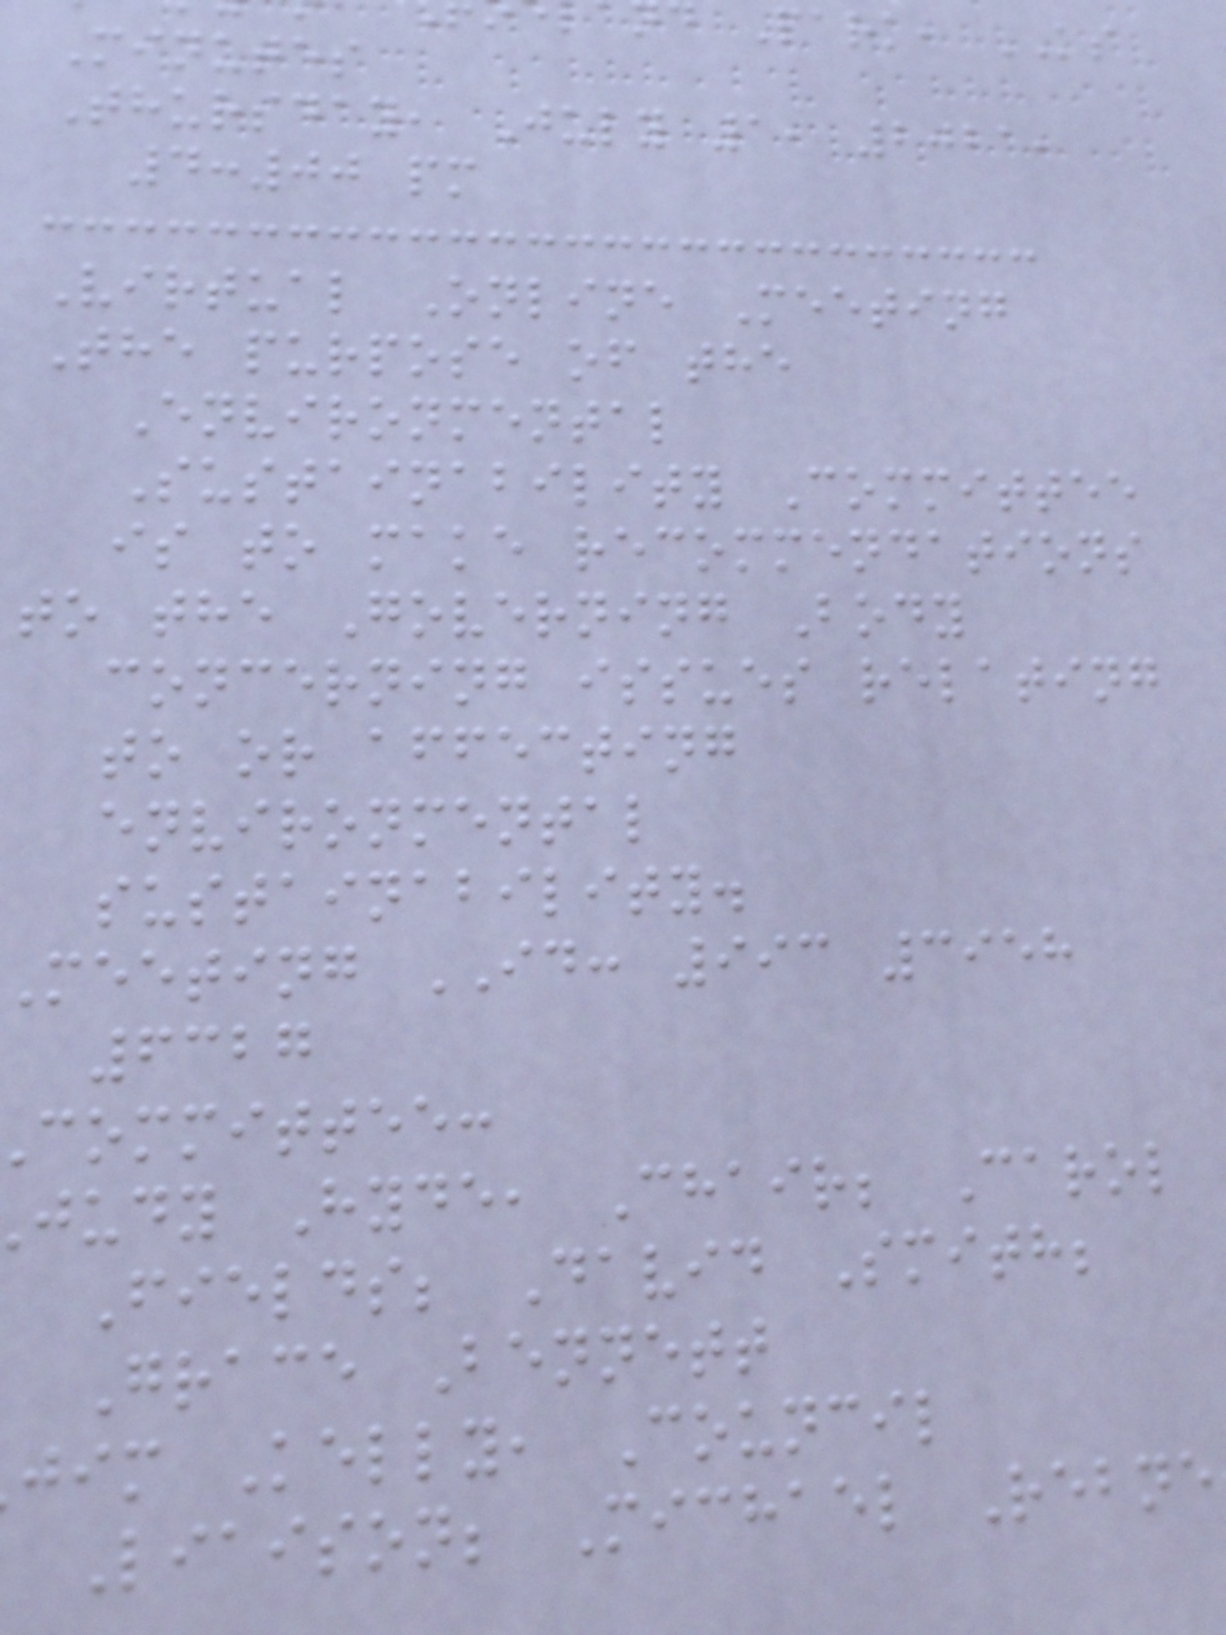d Park, KS
Minutes
Thursday, July 1, 2021,
4:00 pm
Virtual Online Meeting
The purpose of the
Environmental
Sustainability Committee
is to make recommendations
to the Governing Body
concerning issues relating
to or affecting
environmental
sustainability.
meeting ID: 993 3958
6327
committee:
judy Hyde, Chair; Carol
Fields; David Smith;
Grace Bennett
jim Kelly, Council
Liaison; Michael Rebne
